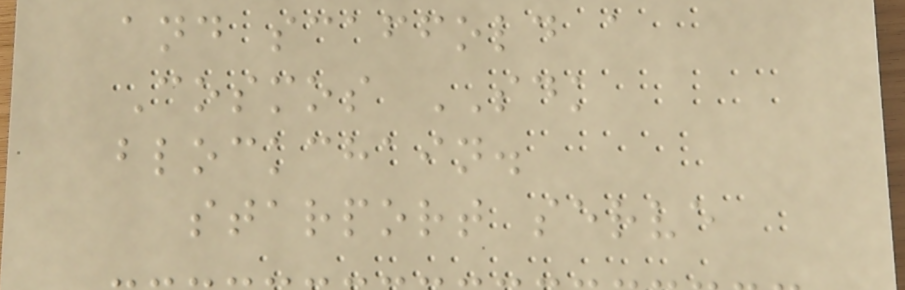and scaffold a
Cosmos SDK
blockchain.
starport serve
